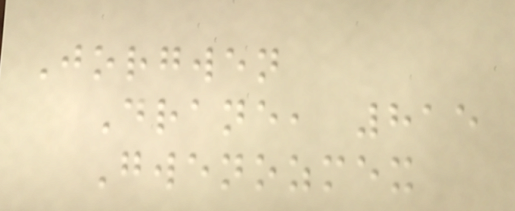Jorgwen
Drane, 815
Gwenozmex
